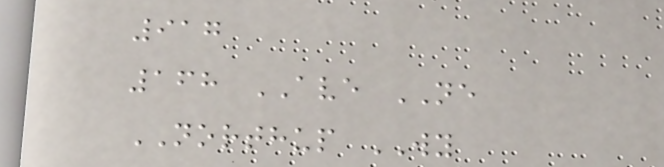917
168 AVE NE
NORTHUP WY
